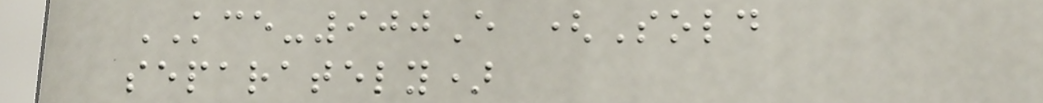KCE-900E (Sold
separately)
